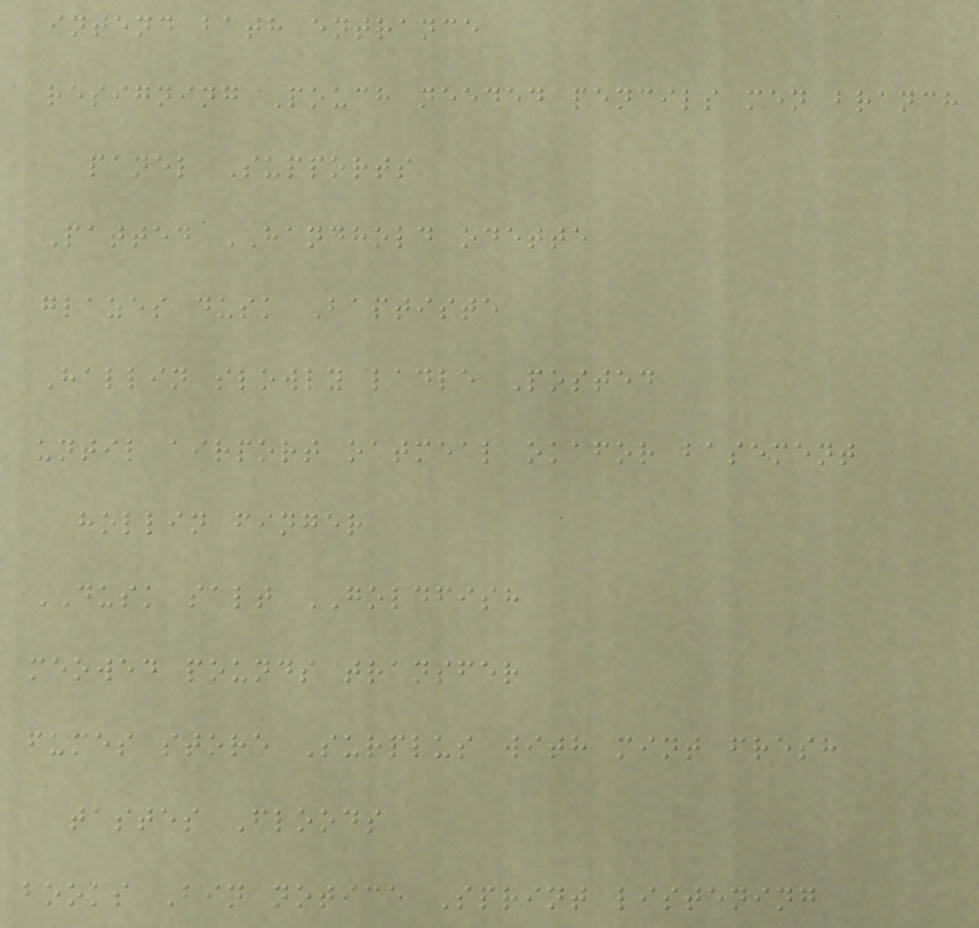intend bath entrance
resigning Pouch needed pencils men branch
panel Supports
Patted HANDHOLD odette
glazes dusk Baptiste
Hallin slowly ladle Posted
until airport oatmeal okafor basement
hollin finger
DUSK salt GOLDFISH
meowed pounds transfer
fumes store Surplus with mint fresh
tastes Floods
books Bin notice Sprint listening
